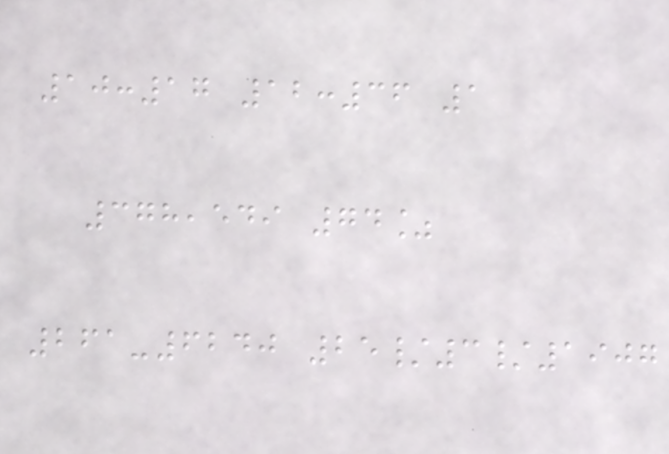10:17 12:36 1
378,549 74%
261-6240 25/3/1907
